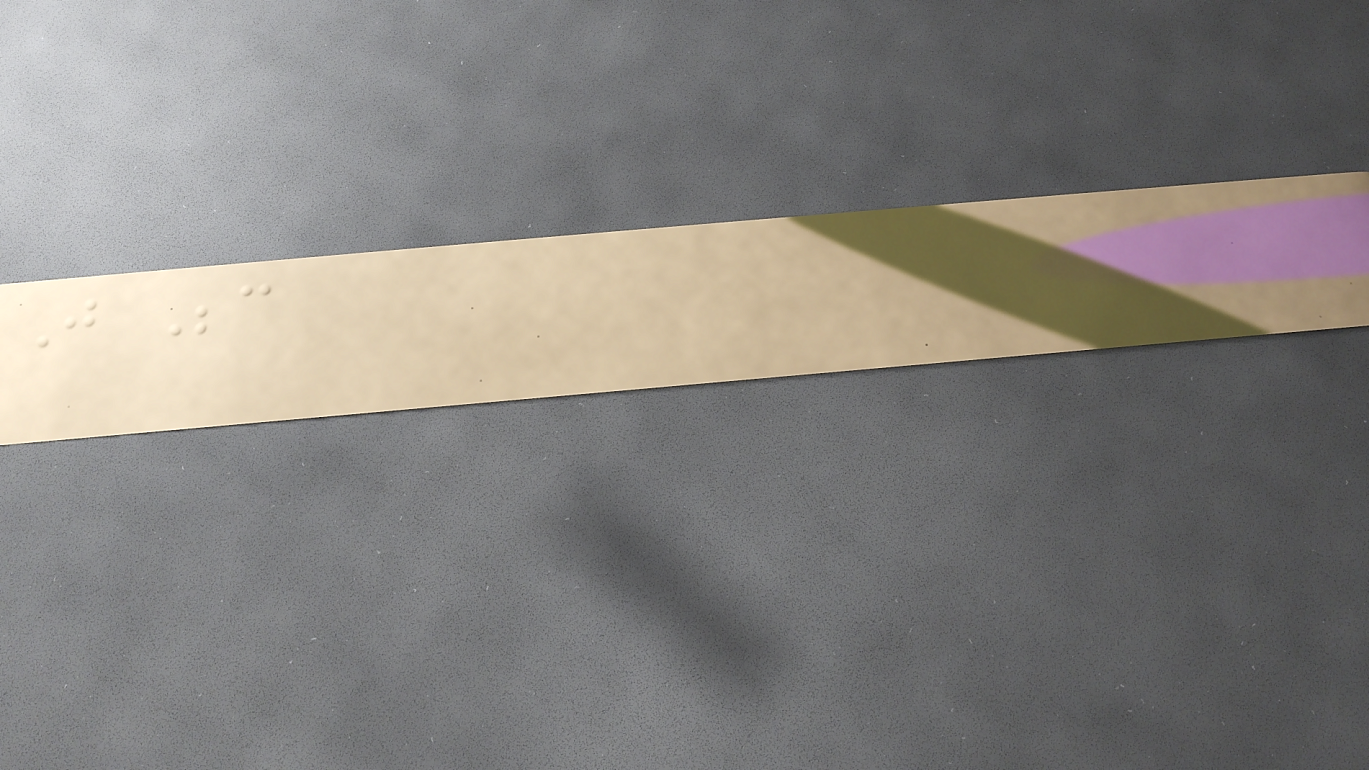Just Because
